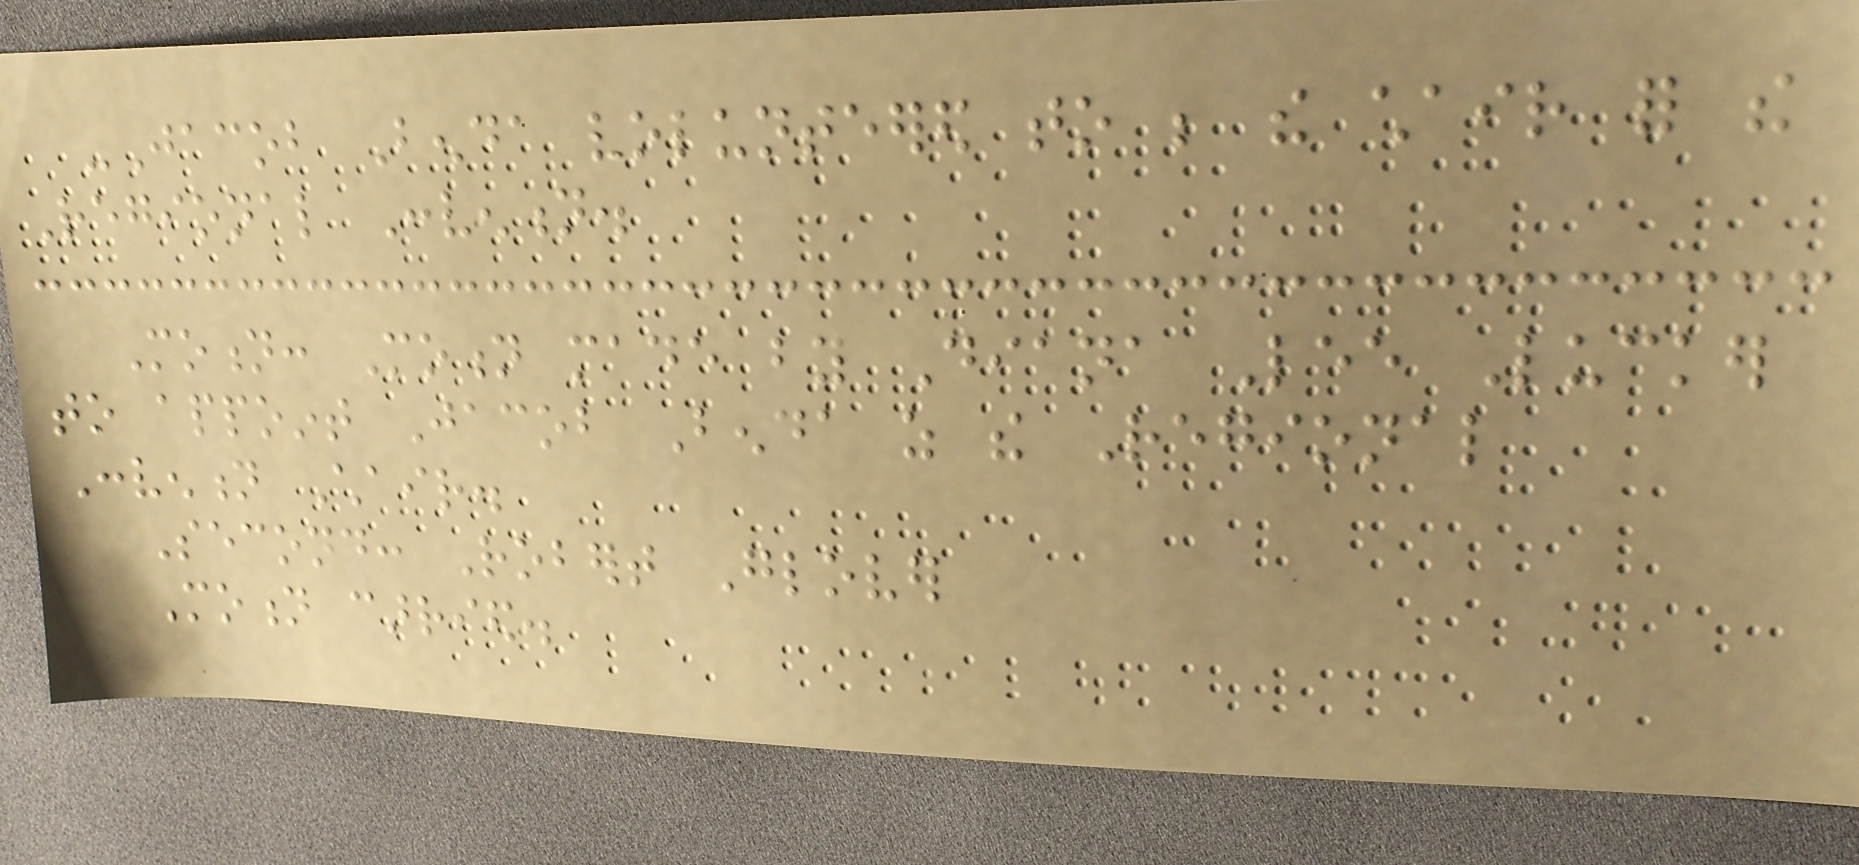-Jacob Benda volunteered to be the chair for the
Regional Convention.
Motion: Motion made by Diana Lee Lucker
to appoint Jacob Benda as the Regional
Convention Chair.
Second: Robert Glover
Motion carried.
